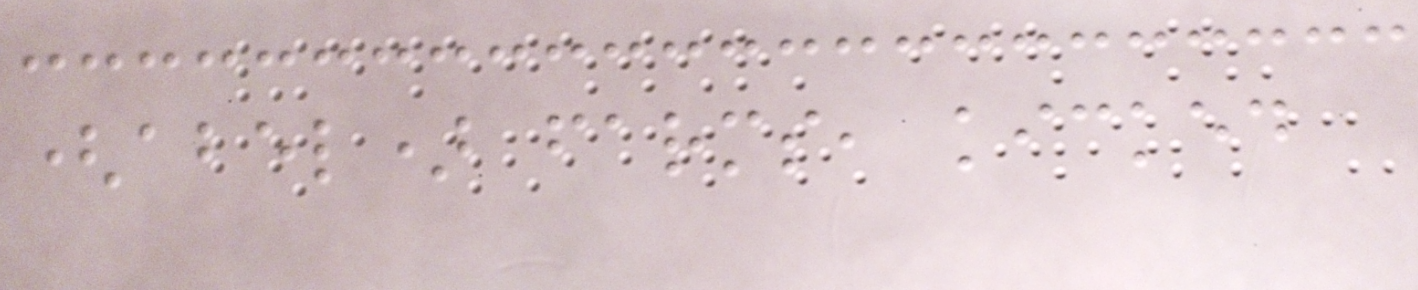(abel) farms, kicked
